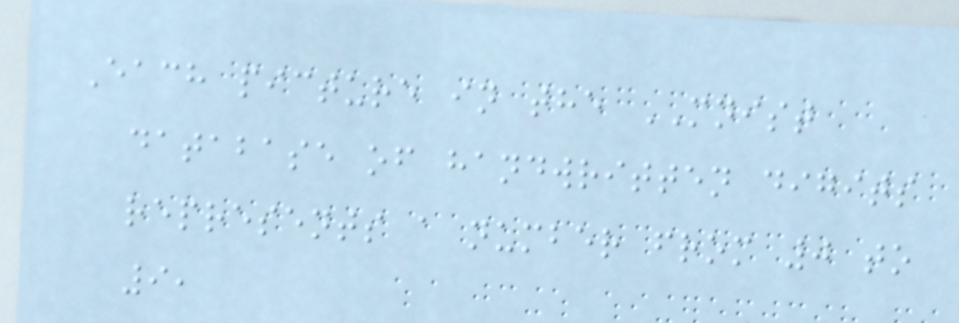Each picture in the MNIST
database of handwritten digits
represents a number from 0 to
9,
